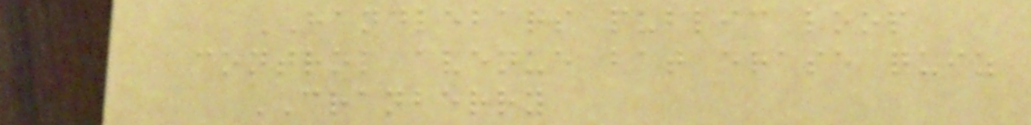HANDLEBARS public loop
control avenue bat erase quiz
CRANBERRY
